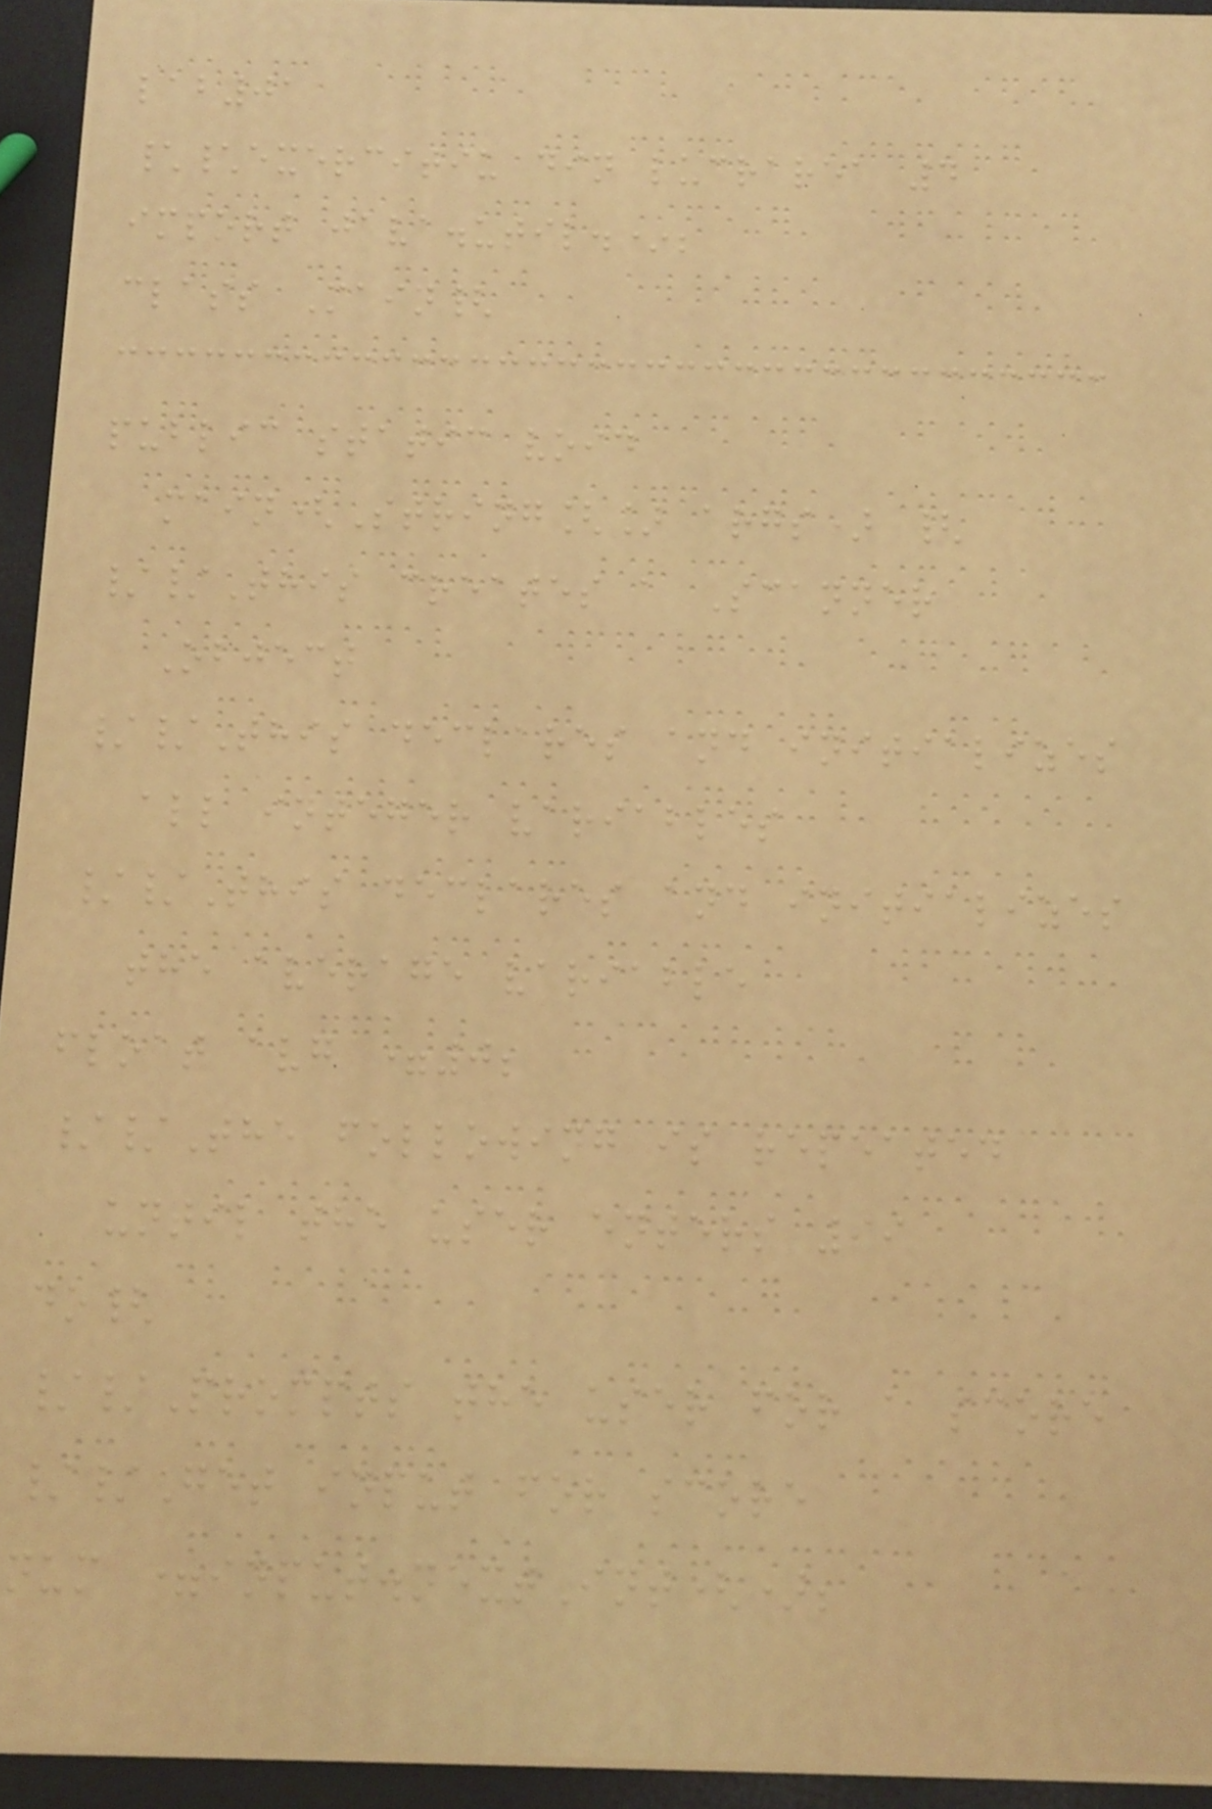lab01
\\exercitiu din lucrarea 4
import java.util.*;
class Main{
public static void
main(String[] args) {
//This creates a Scanner
Object
//This declares and initializes
all integer variables
//This declares and initializes
the average variable
float avg =0;
//The following is repeated
until the user enters 99
do{
//Prompts the user for a score
//Get input for score
num =input.nextInt();
